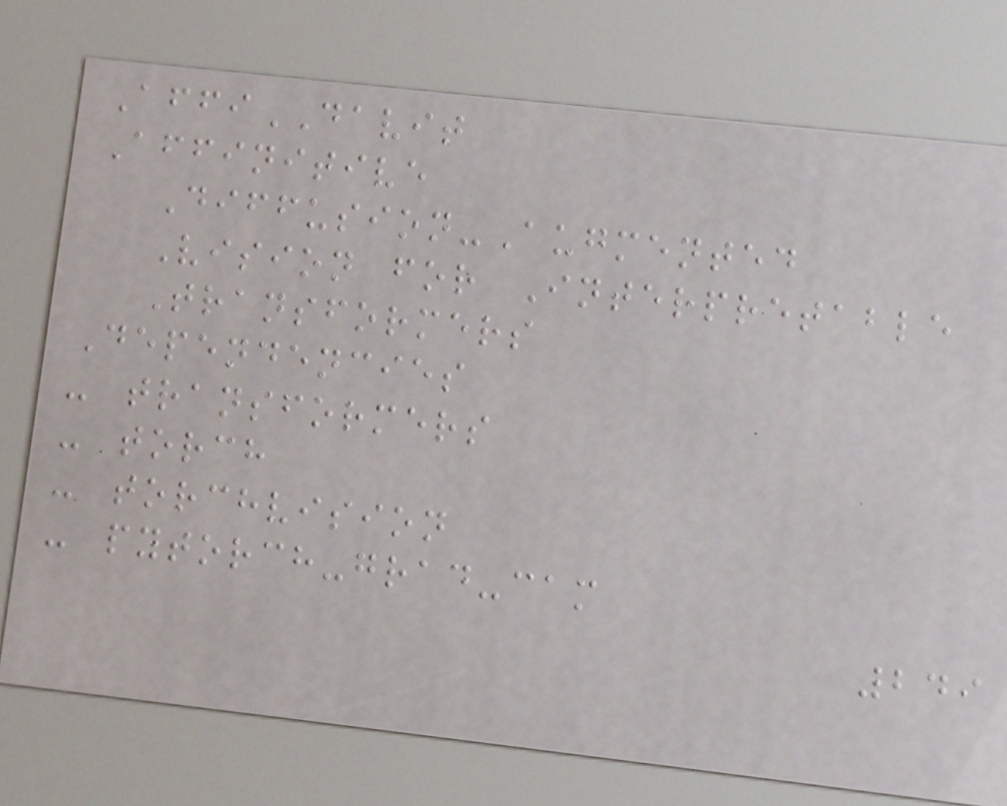AffiDAVIT
Affinitive
Diffusion-Augmented
Vision for Interpretable
Transformers
Dependencies
- transformers
- torch
- torchvision
- pytorch-grad-cam
249
